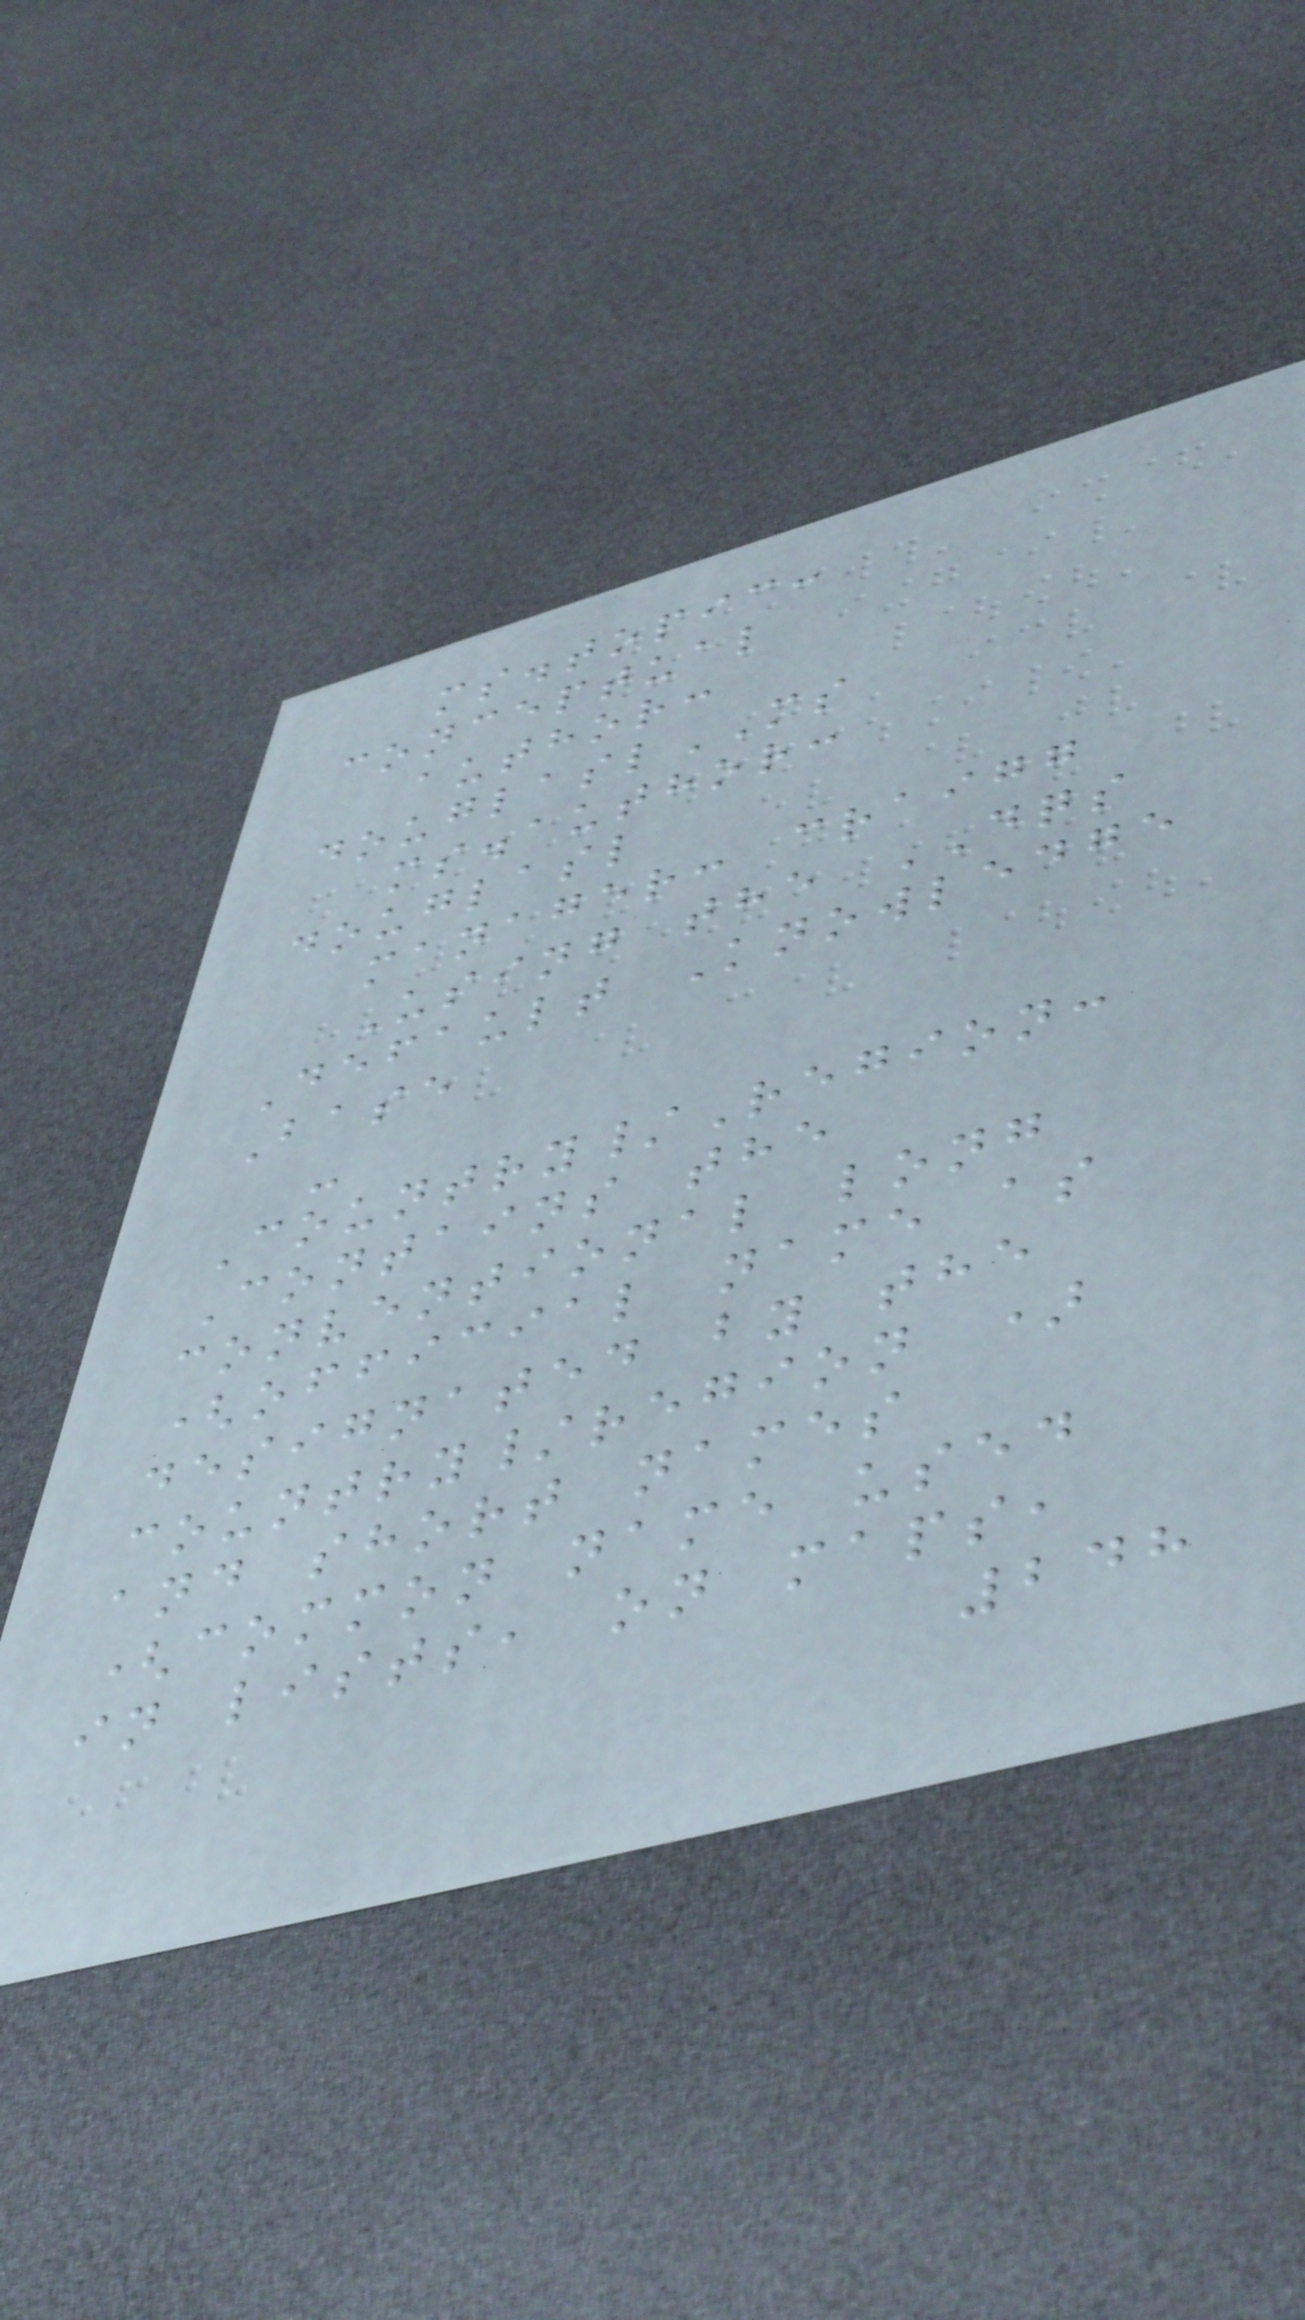ms.topic:
conceptual
author:
douglaslMS
ms.author:
douglasl
manager: craigg
Using the DQS
Default Knowledge
Base
-
Country/Region:
Contains the
conventional long
(official name as
designated by the
country/region )
and short names
(common name used
in lists, on maps,
248
